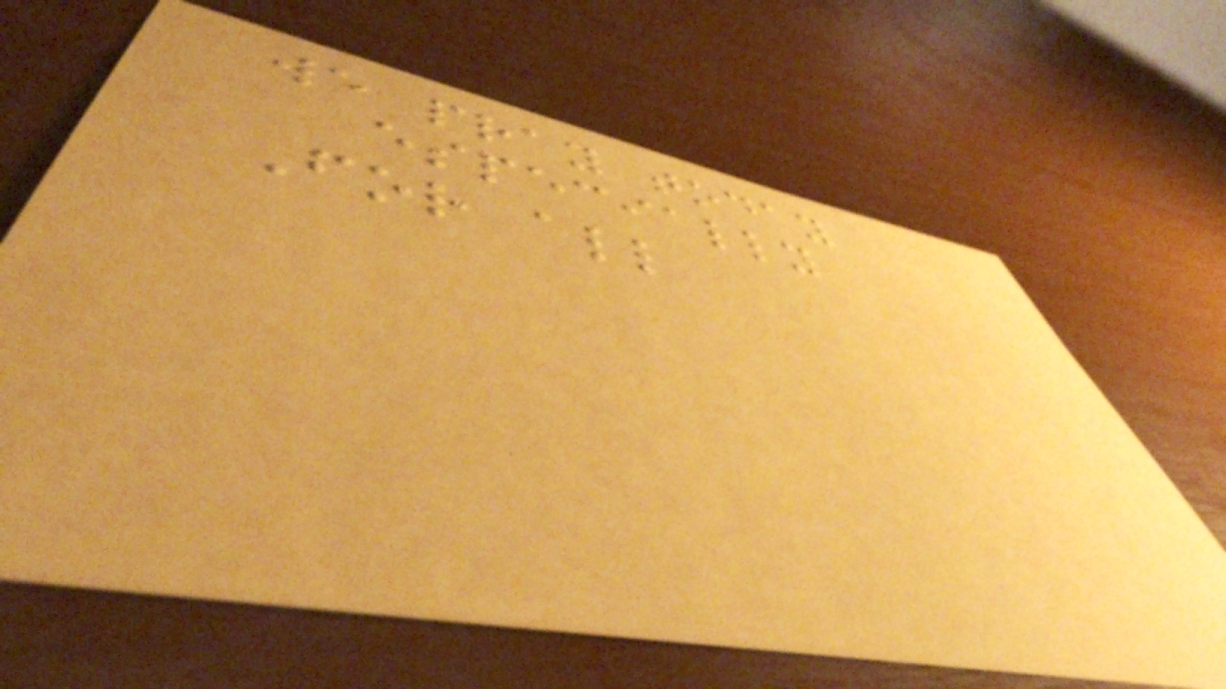we pray today
especially
For all
